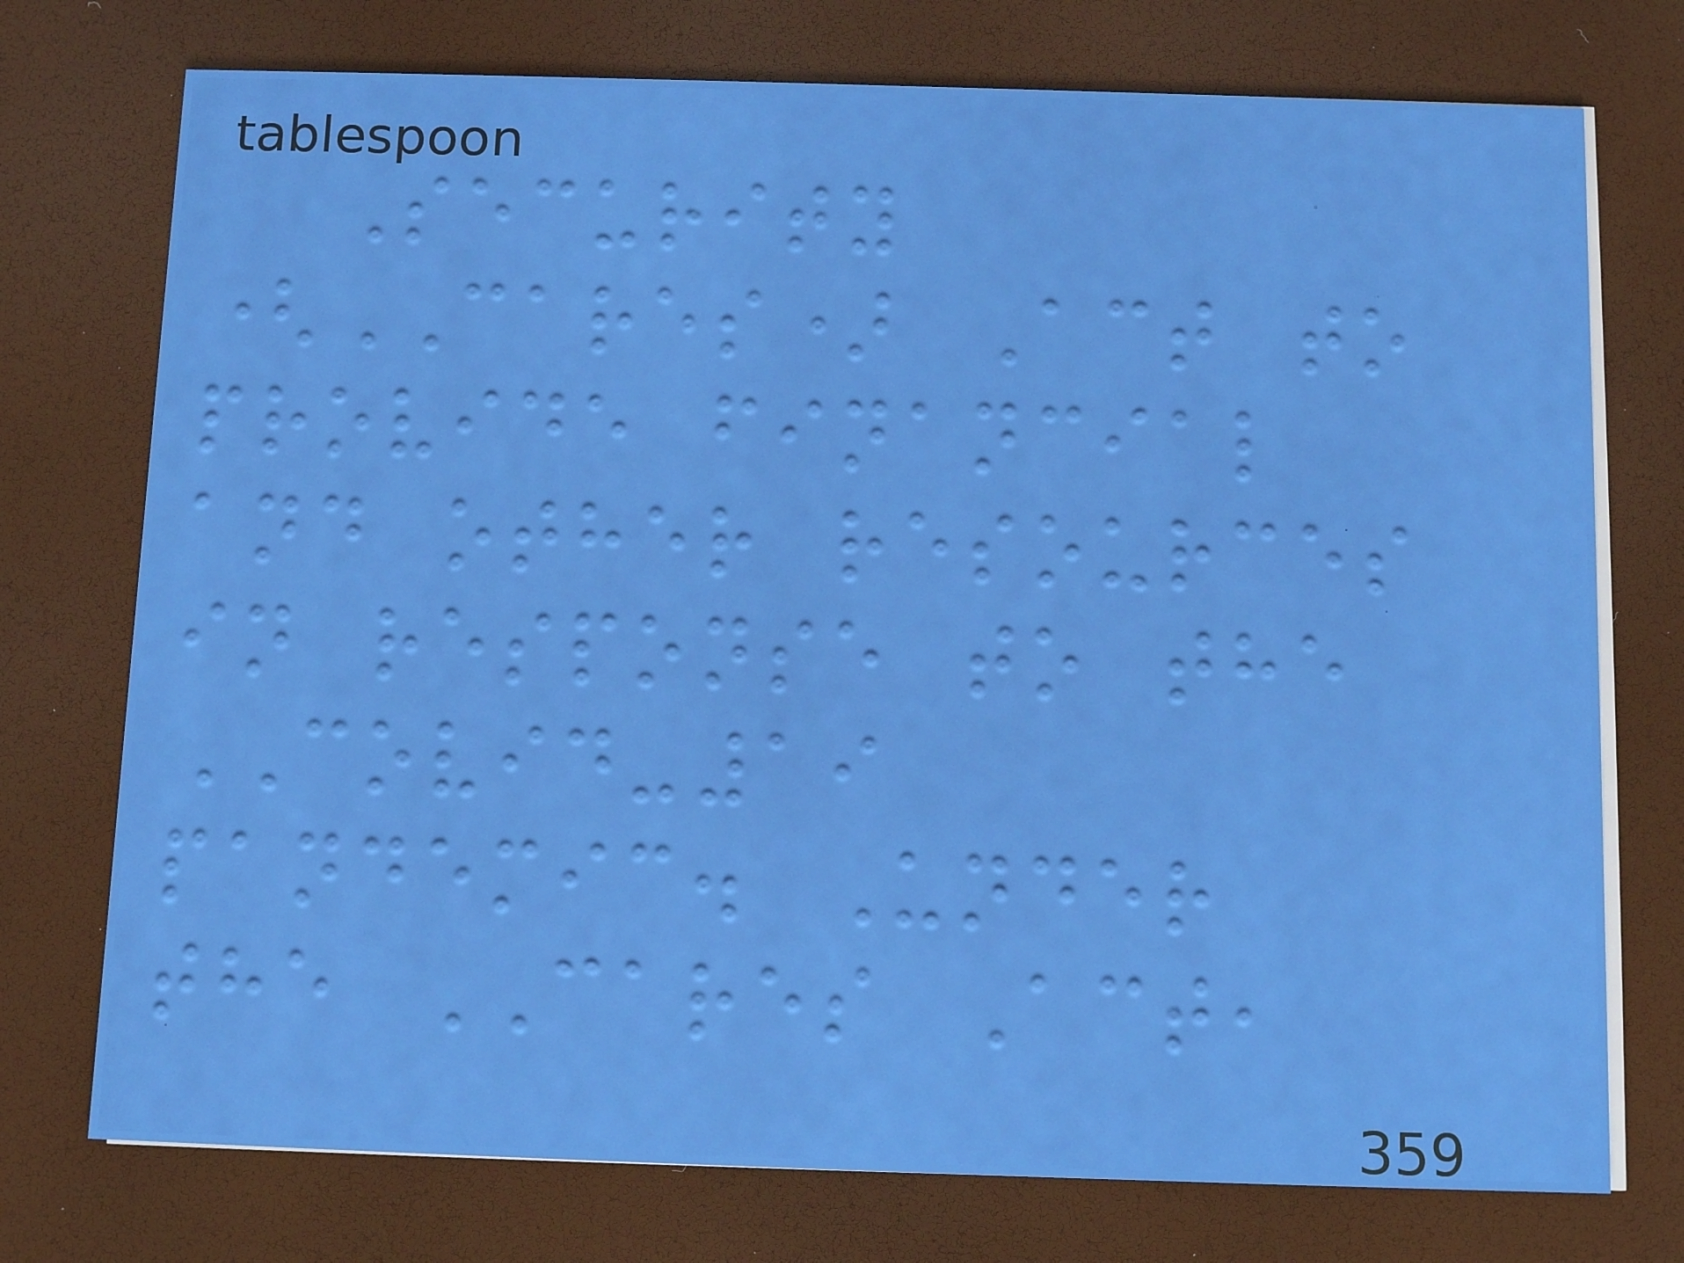Security
(CARES) Act to
provide financial
and other resources
in response to the
COVID-19
pandemic. Under
the CARES Act,
